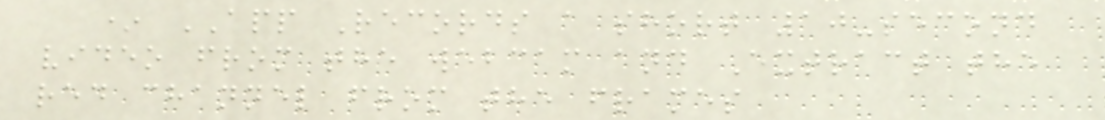* APP Records a short 10-second
video from the webcam and Extract the
red channel from the frames
